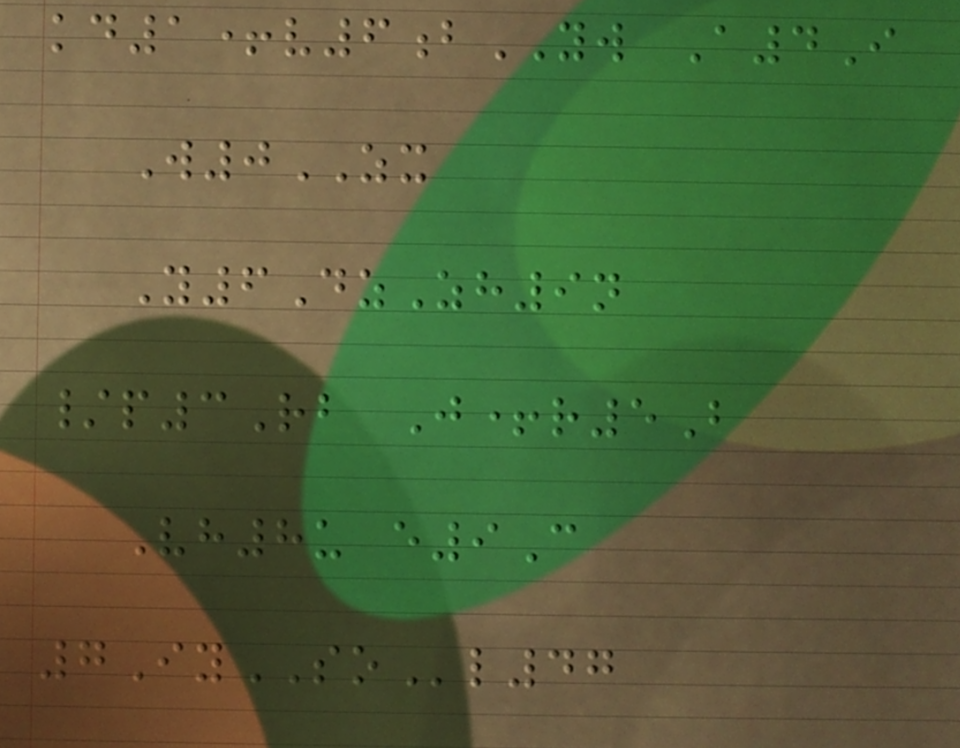kd1+v6bYW A4I
W0ZX
Y6DzZh9n
/p3Rb J+r5B
Vh8u e9C
7IySOl47
